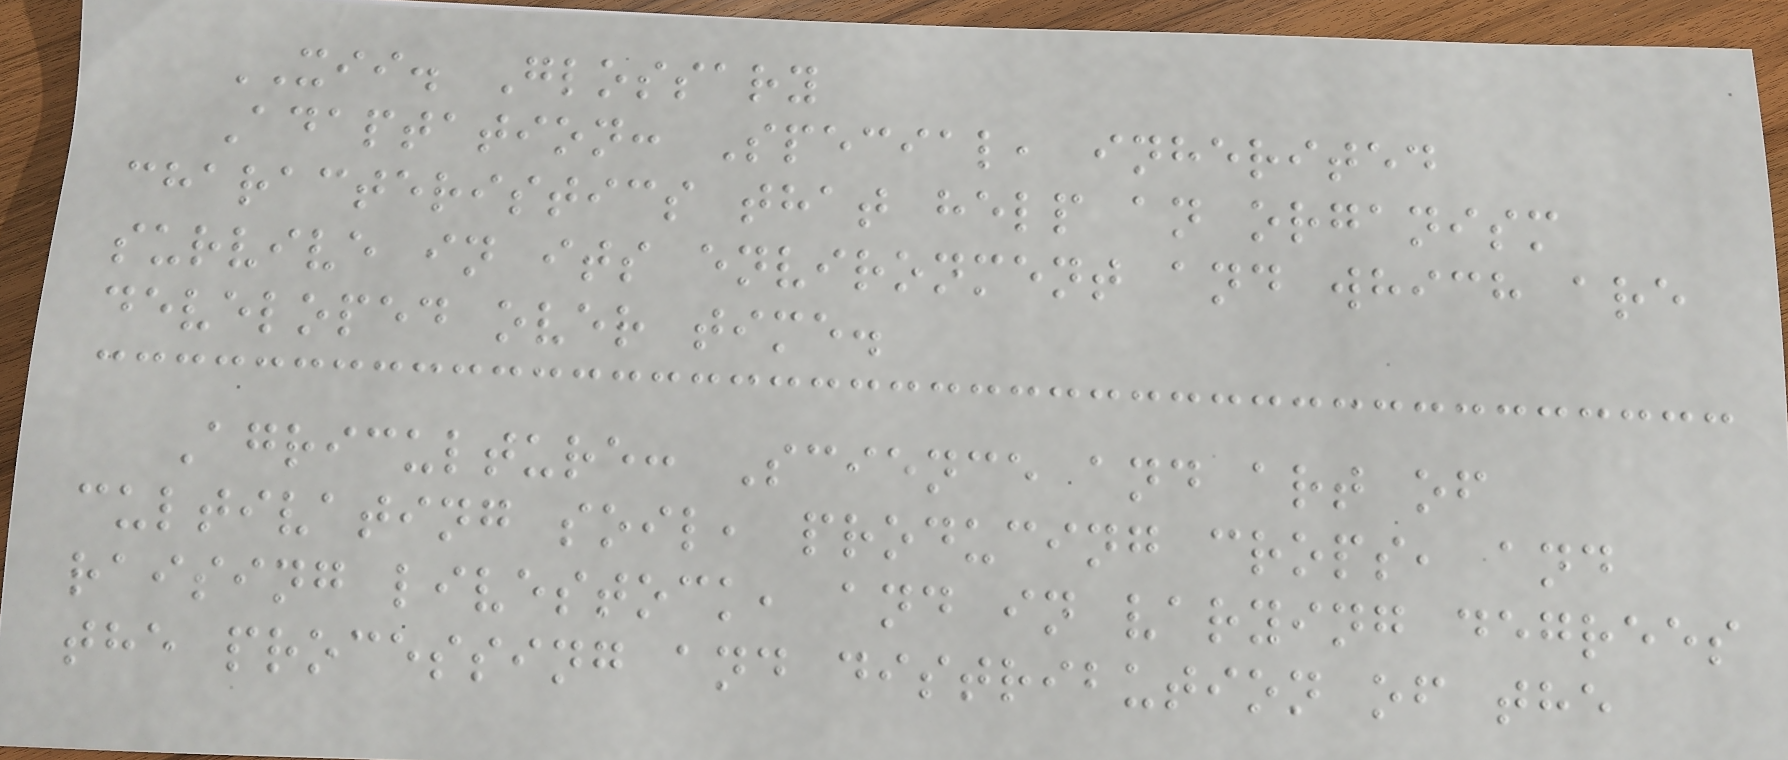XII. Glossary
Adaptation: Special, inherited
characteristics that help an organism
survive in its environment and which are
developed over time.
Agriculture: Science and art of
cultivating soil, producing crops, and
raising livestock, and in varying degrees
the processing and distribution of the
